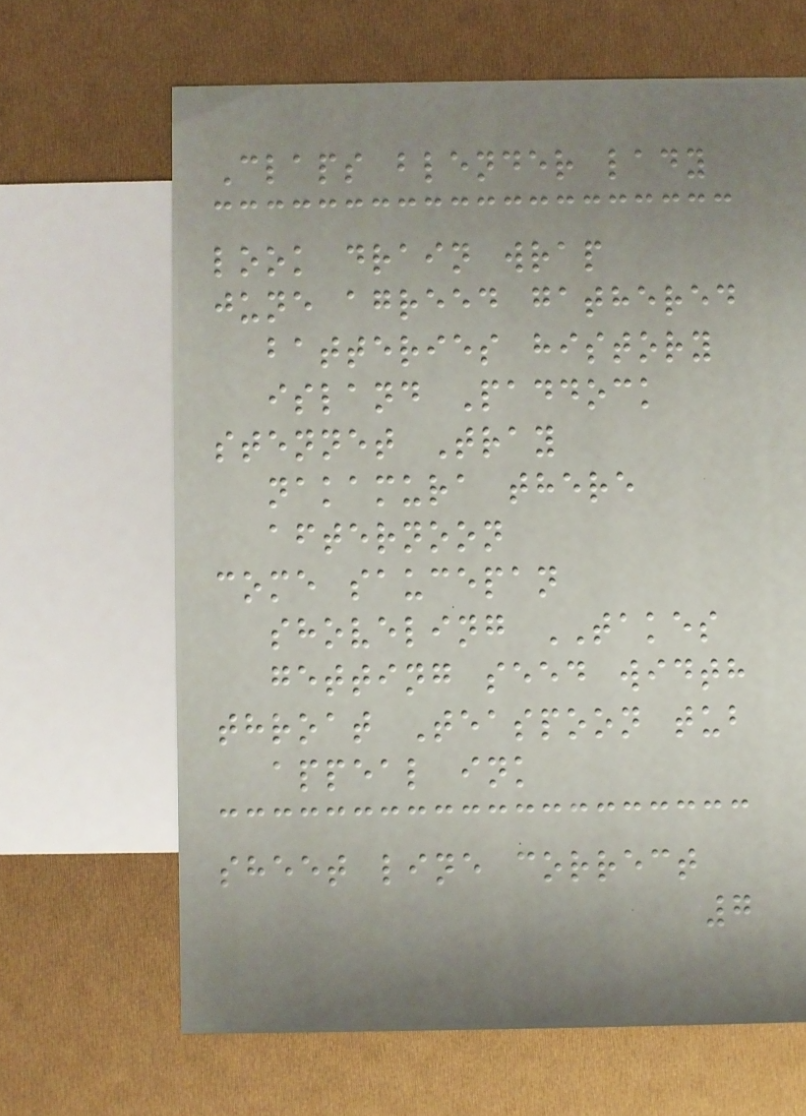Claps blender lady
look drain wrap
june agreed gathered
batteries history
island Paddock
stennet Tray
nakamura there
afternoon
come saucepan
shoveling TAKES
getting seed width
throat Teaspoon tub
appeal ink
sheet line correct
7
